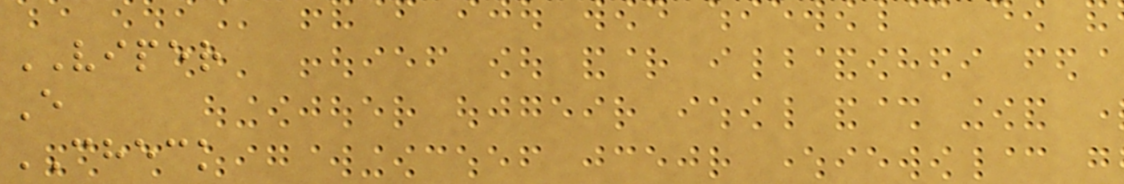VIPER
E
CHECK
